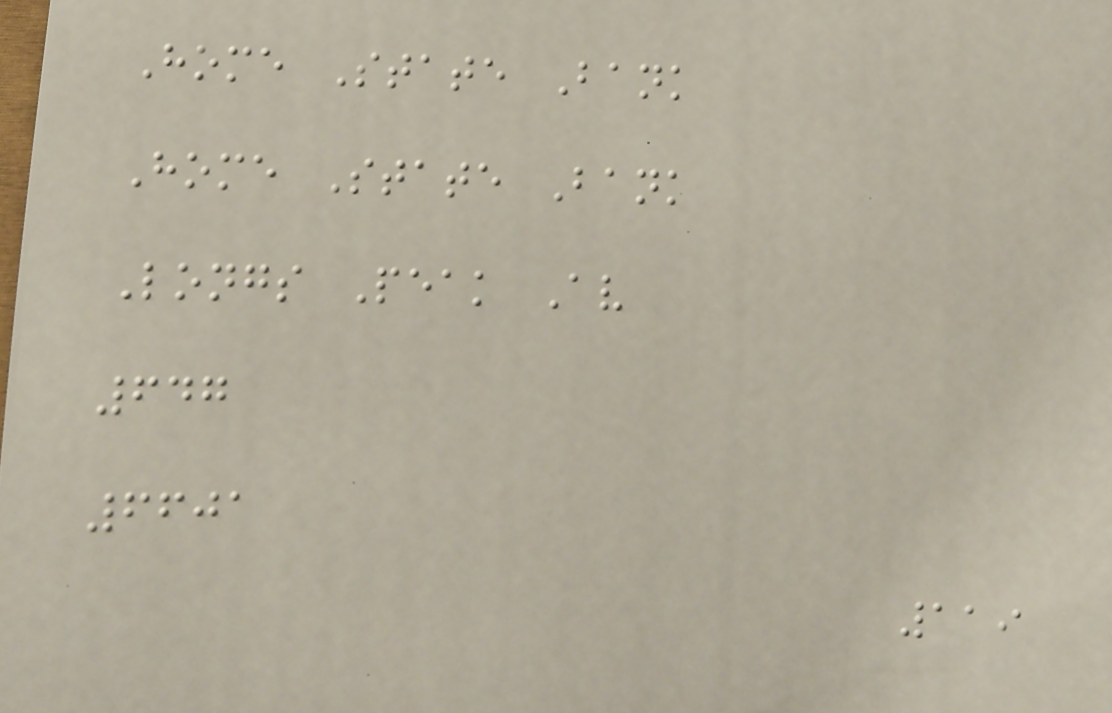Home State Bank
Home State Bank
Longs Peak Av
647
6601
119
